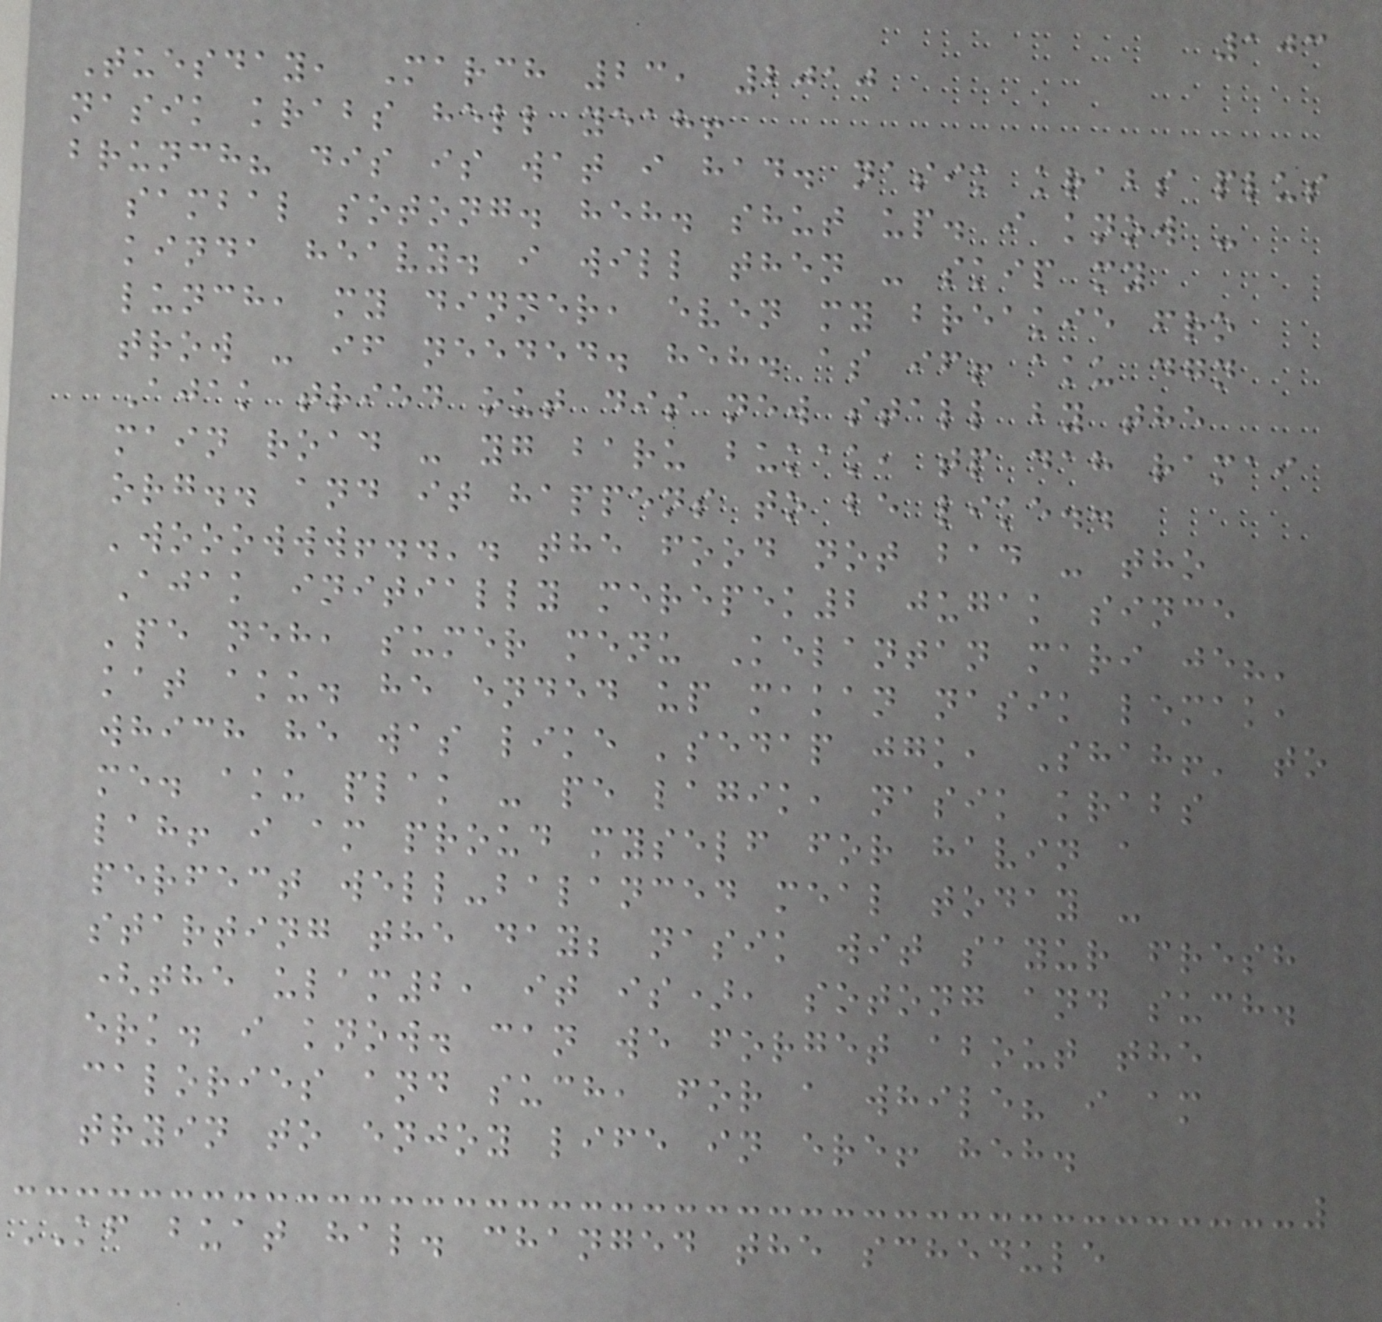103
Tuesday, March 23, 2010
nasik krabs hell yeah!
brunch? dis is wat i had. nasik krabs plus
sambal sotong. heh. shut up. i know -
kinda heavy. i will then - skip my
lunch, my dinner, even my breakie fro
trow - if needed. heh. as if! aku dgn
Ajak tried out dis new stall by the
main road - yg baru bukak, tp dah ramai
org.. and it happens to be like..
'wooowww!..'. the food not bad - tho
Ajak initially merepek2 jugak since
'pe neh, sumer menu Kelantan mari je?'
kat aku. he ended up makan nasik lemak,
which he was like 'sedap jgk, Shah!' to
me. aku plak - pe lagik, nasik krabs
lah! i am proud myself for havin a
perfect well-balanced meal today -
starting the day; nasik wit sayur fresh
(the ulam2, it is), sotong and such.
erk. i know. can we forget about the
calories and such, for a while? i am
tryin to enjoy life in ere! heh.
KF buat hal. changed the schedule
